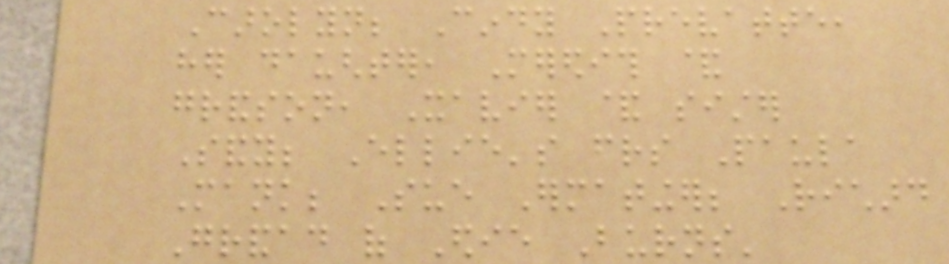Carolyn; Cindy Prevatte,
her daughter, Meredith &
grandson, Xavier & sister
Sandy; Ellie's friends Paula
Mank; Sue Ermatinger; Richard
Grandad of Edie Burns'
